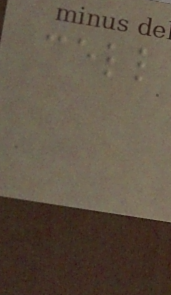cell
